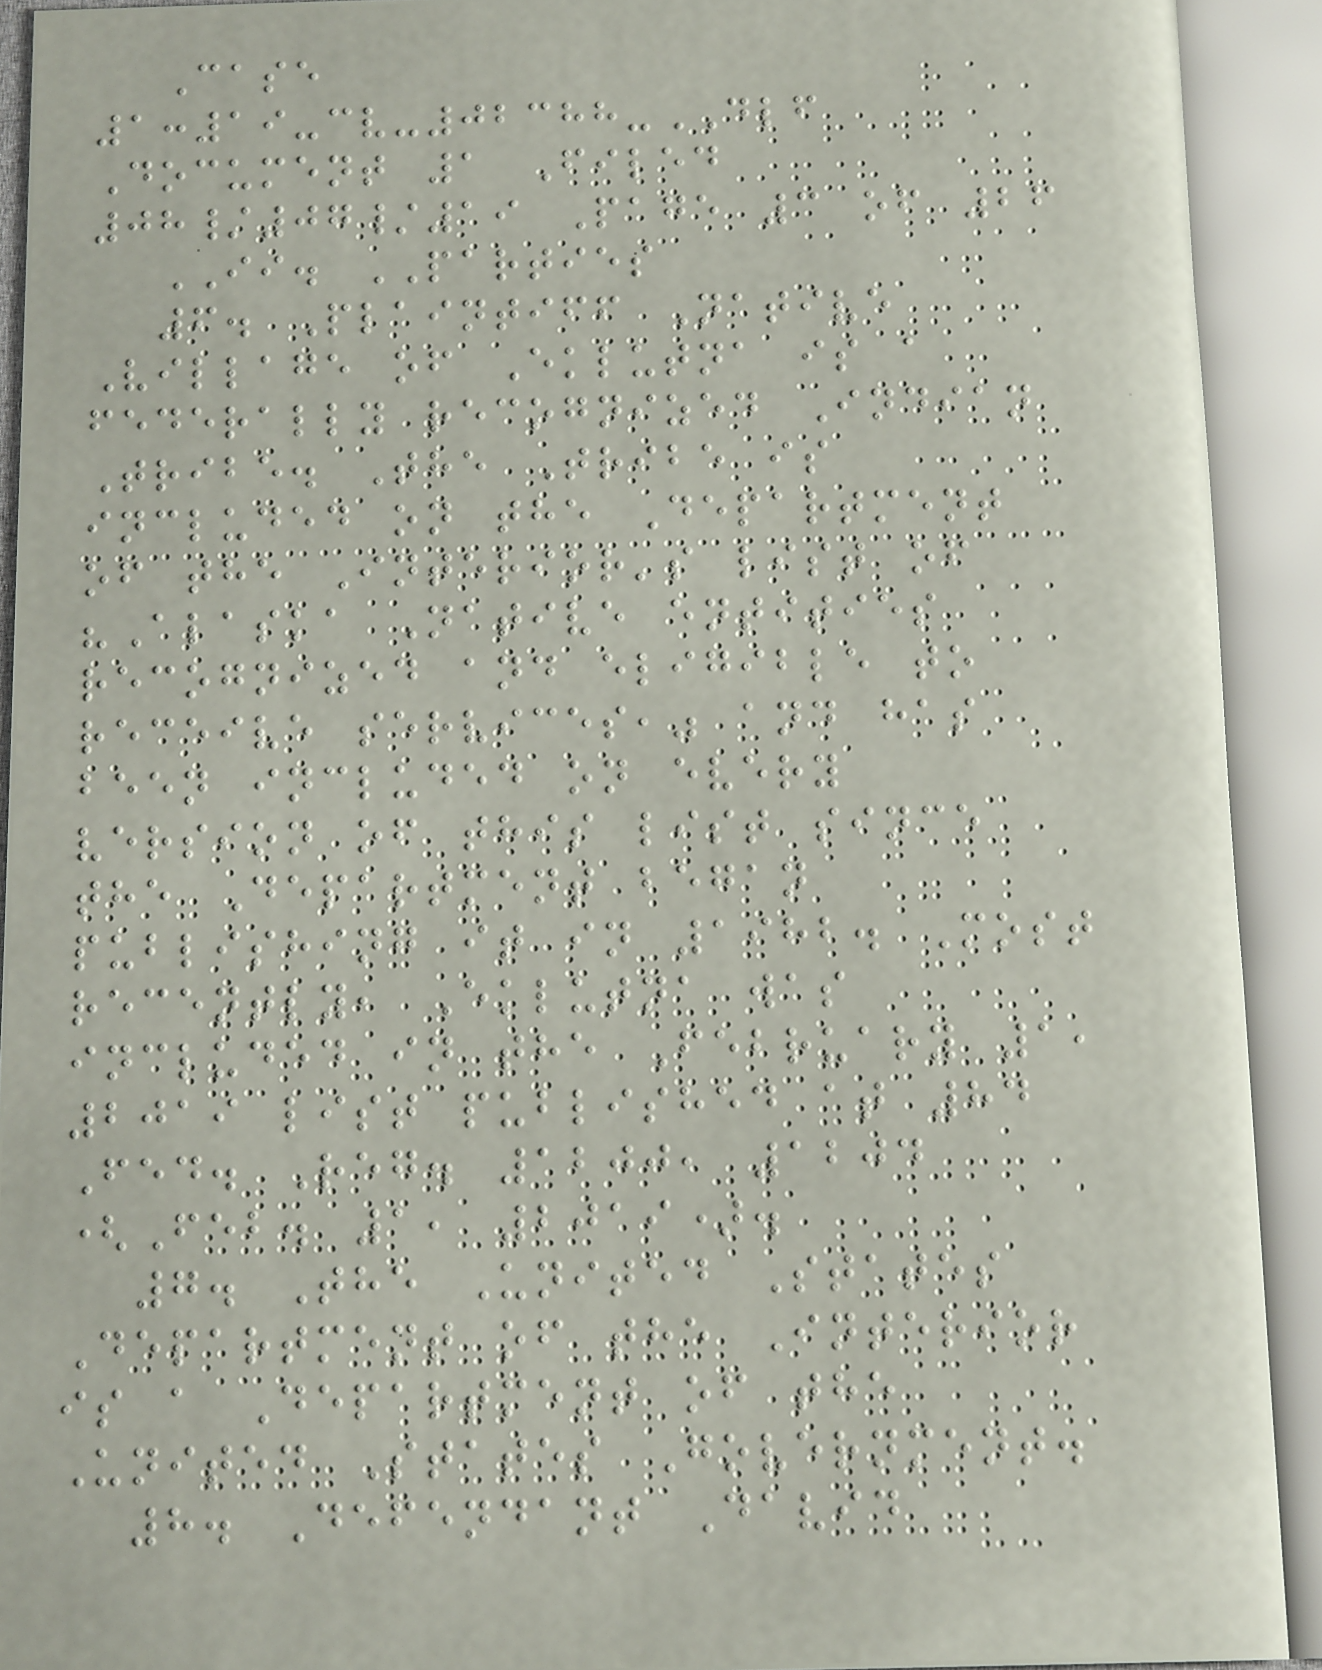Case
1:19-cv-02388-DLF
Document 1 Filed
08/07/19 Page 3 of 26
II. PARTIES
6. Plaintiff Native
Village of Eklutna is a
federally recognized Indian
Tribe. The Tribe is
included on the Department
of the Interior's list of
"Alaska Native entities
recognized and eligible to
receive services," and has
been included on every
version of this list since
the Department began
publishing it in 1982. Most
recently, Eklutna was
included in the February 1,
2019 list published at 84
Fed. Reg. 1200, 1204
(Feb. 1, 2019).
7. The United States
Department of the Interior
is a Department of the
United States Government.
8. Defendant David
